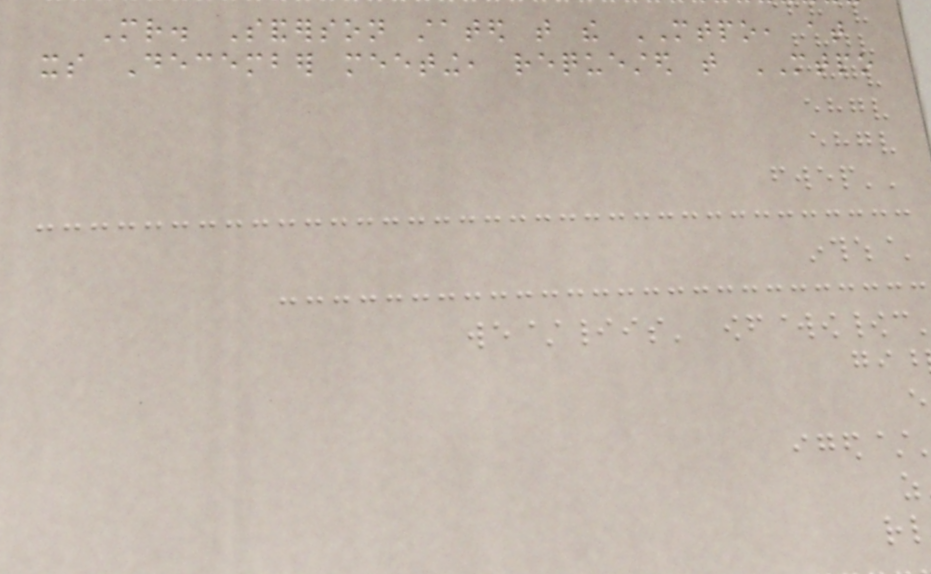Mr. Sanderson stated that the MTPO, at
its December meeting, requested that MTPO
